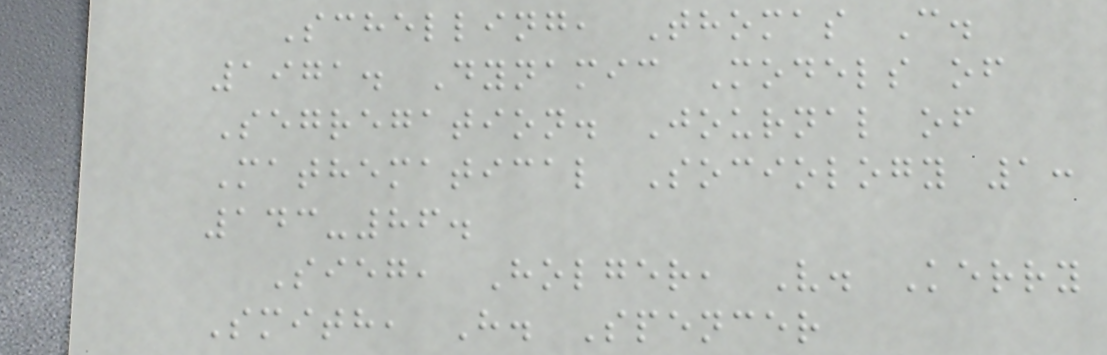Schelling, Thomas C.
1971. Dynamic Models of
Segregation. Journal of
Mathematical Sociology 1:
143-86.
Sieg, Holger, V. Kerry
Smith, H. Spencer
